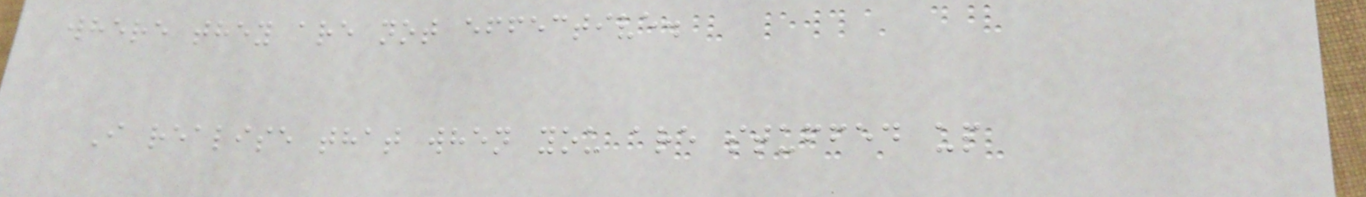where they are not effective.
I realise that when you are stuffed up
